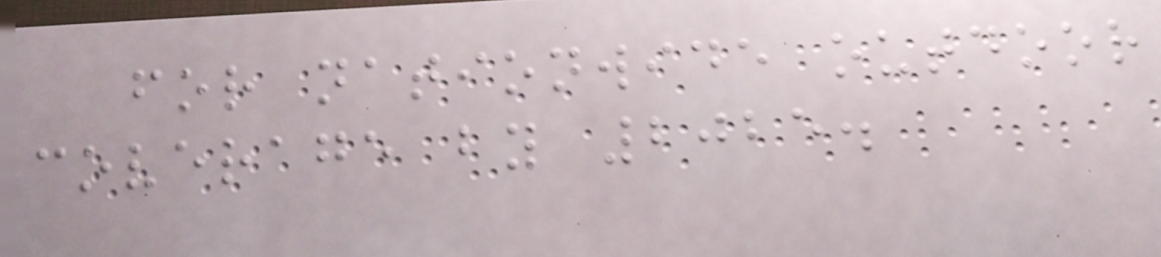for nationwide outdoor
coverage by 2025.
